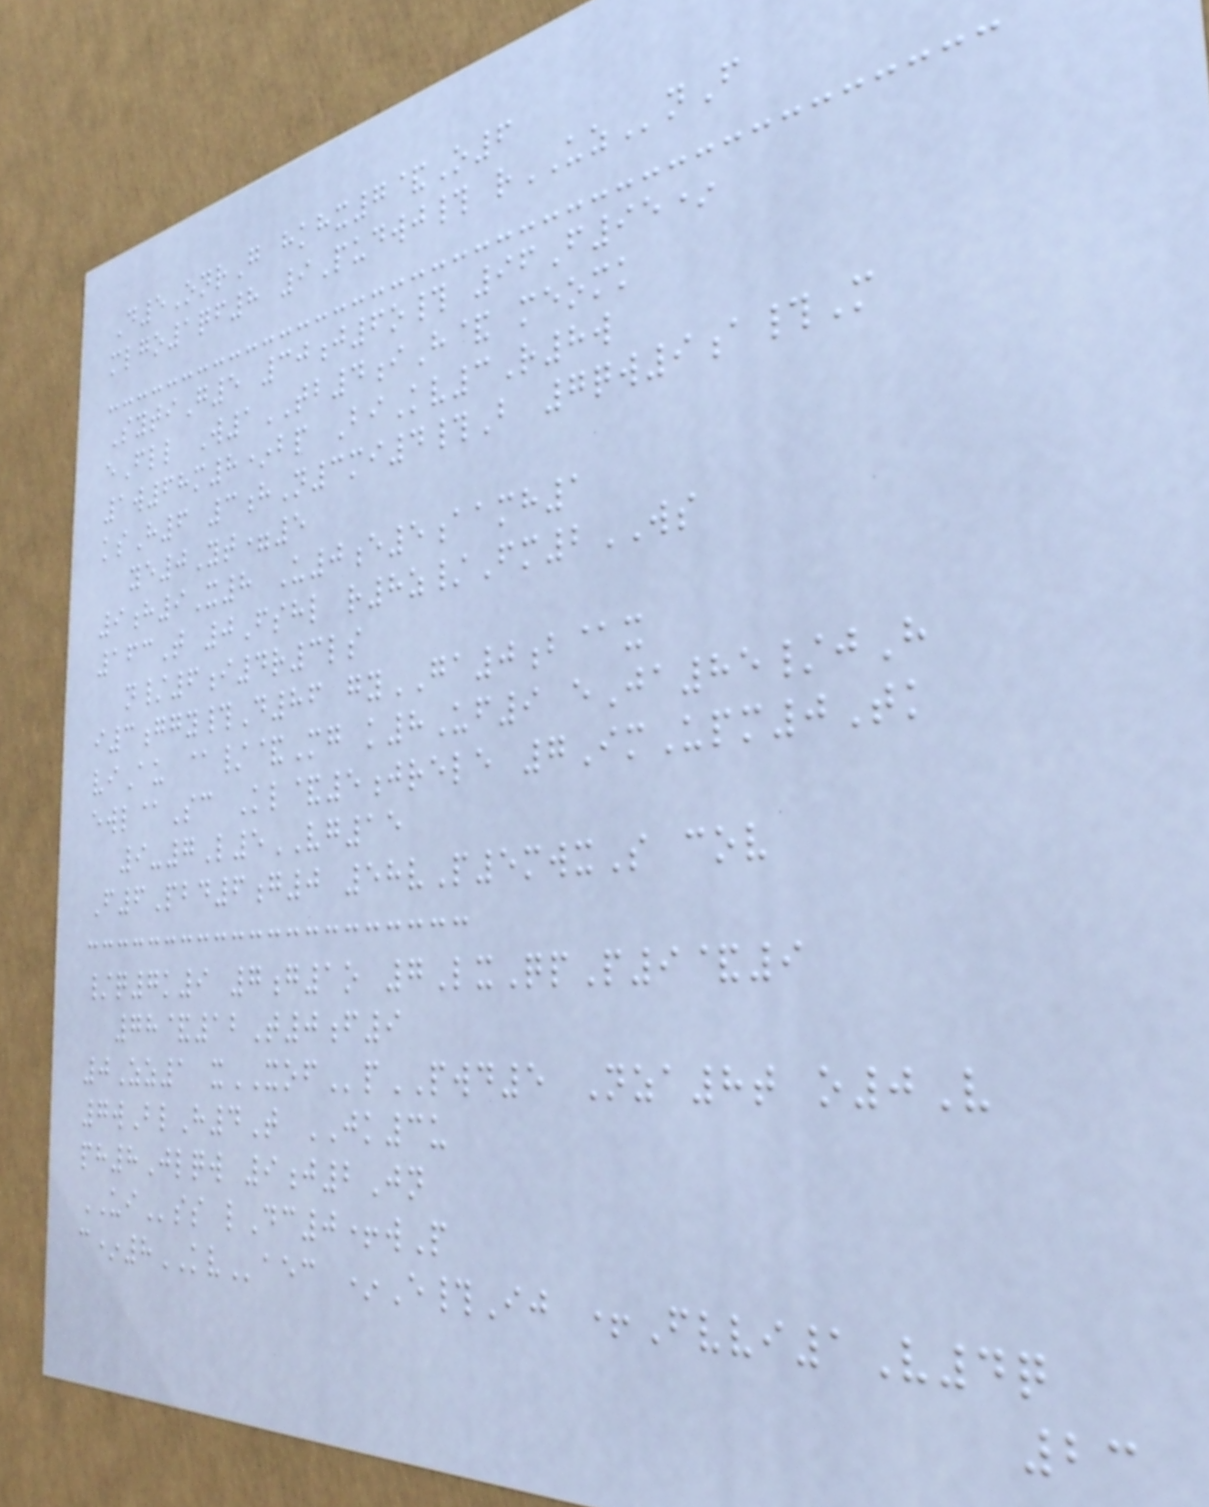D5OnrG hkhx7&O6
mlgo1qf8 9Pudwj# rUZnF
SytiG5 30j6o# 96F95*
eFll W1TB4iH& meomk
1w68m8*bp BiKv3R8w
ksH6 3hN3mi4#B 7qw9a#M
ye0Yt=5
9h9X8 U0e5aamh1
163T 0Fshl r8z/Fm2WS
n/6i4r3ls
i3ggy#D86 gyGA0b@x
viAu @/&Mg k8Uf9 eJa85/jH
ewl@Sc Kl&5jrele 7ImUpm0Tk
9-7L5VG15
F6Pbd6g0 58vP5mwxS cov
/q7k9 7g1o 7LxQpP9&9
78&12T0f9
0Zz1 xXOFpPWD5 Nza8t o0V
7wBlH4T JK3u
ph8Jlqw 9j2Jn
UIss lDc0+wP
c*8KVaec *E#Ij +Fvvi1V4q
23
